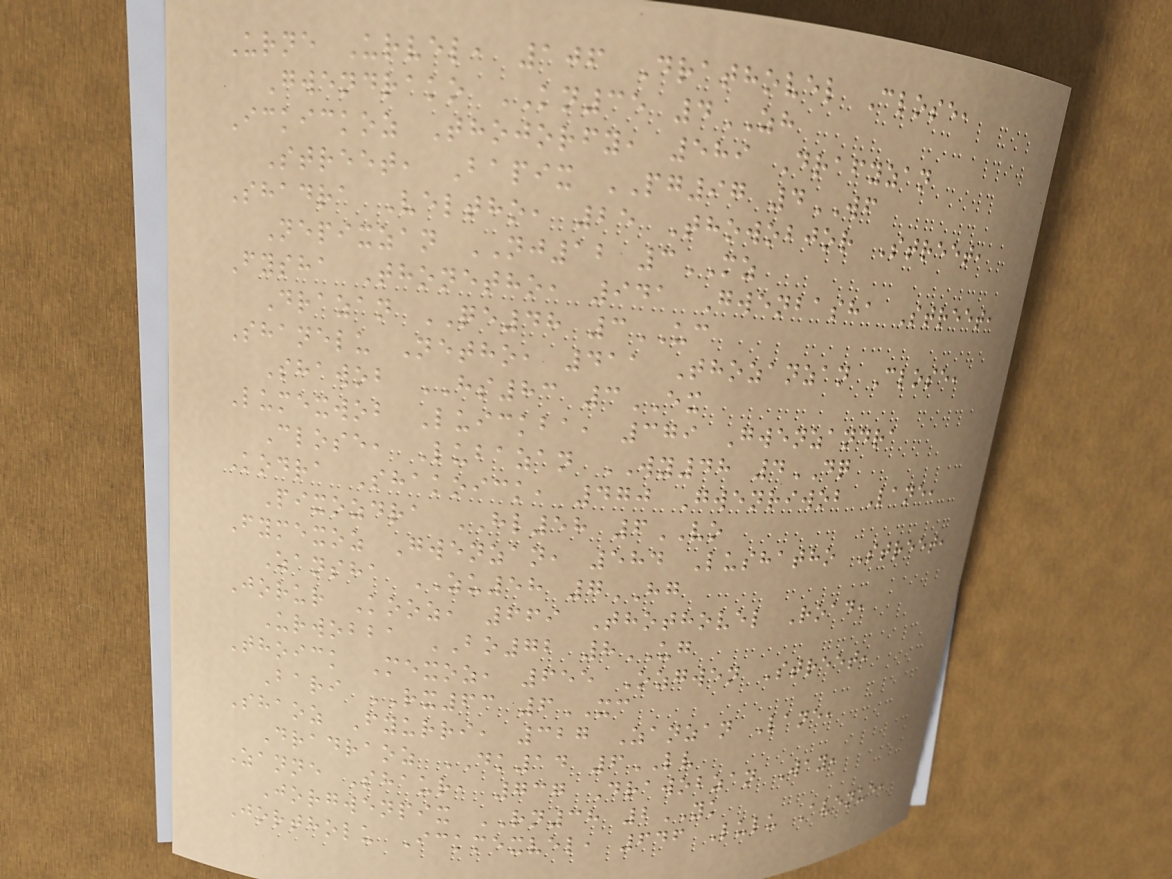Urne Urvel, 106 Drathovel Close,
Gwendrako KN35 4ZH
Ickickoz Thojorfy, 589 Drafyzan
Street, Bapix PG97 4WF
Shadra Veltho, 25 Thowobjor Street,
Nepixzan NJ12 3MZ
Fysha Thonetho, 941 Gwenbasha Street,
Drazan QE48 3UC
Shanelu Netho, 411 Thozanzan Close,
Shawob HS83 3EX
Lumexwob Luickba, 379 Gwenzandra
Close, Lubazan WY48 4DQ
Kodra Shakoick, 470 Gwenriwob Lane,
Pixozdra HL58 6VO
Fymexoz Gwenzan, 584 Lushatho Street,
Zansha ZU58 7HG
Jorur Kooz, 669 Thothovel Road,
Urwobba BO72 8UG
Thoick Mexoz, 655 Ozgwen Street,
Bari RX63 6XC
Shaoz Fyurri, 327 Zanzan Lane,
Dradraoz DK14 6LV
Zanne Shaur, 737 Drawobzan Way,
Jorgwenpix RN38 2YK
Jortholu Ickmexvel, 646 Lulu Avenue,
